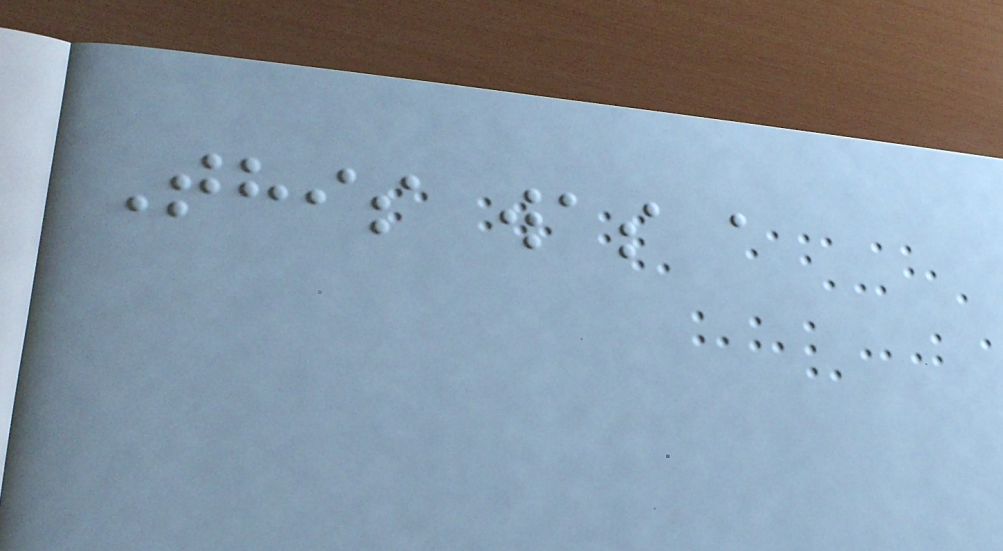This was a
